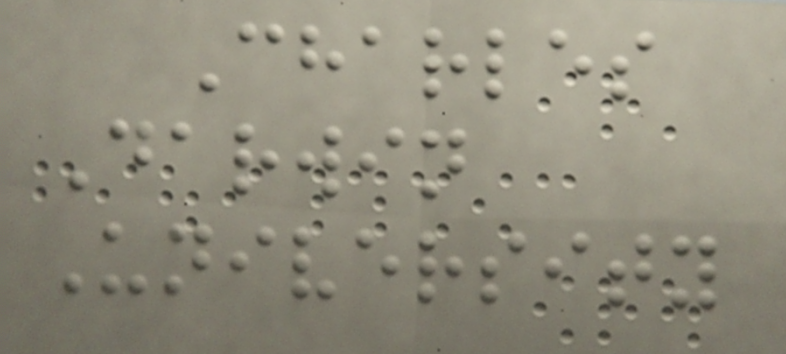Charles
Darwin
University
